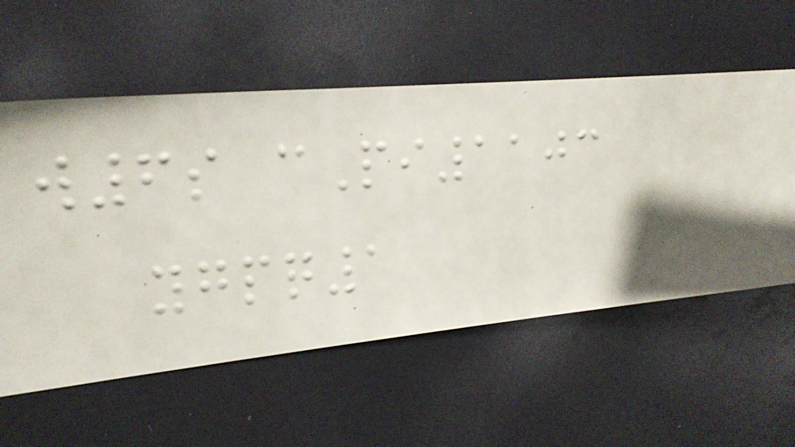w6s cPi1103
ygpq1
